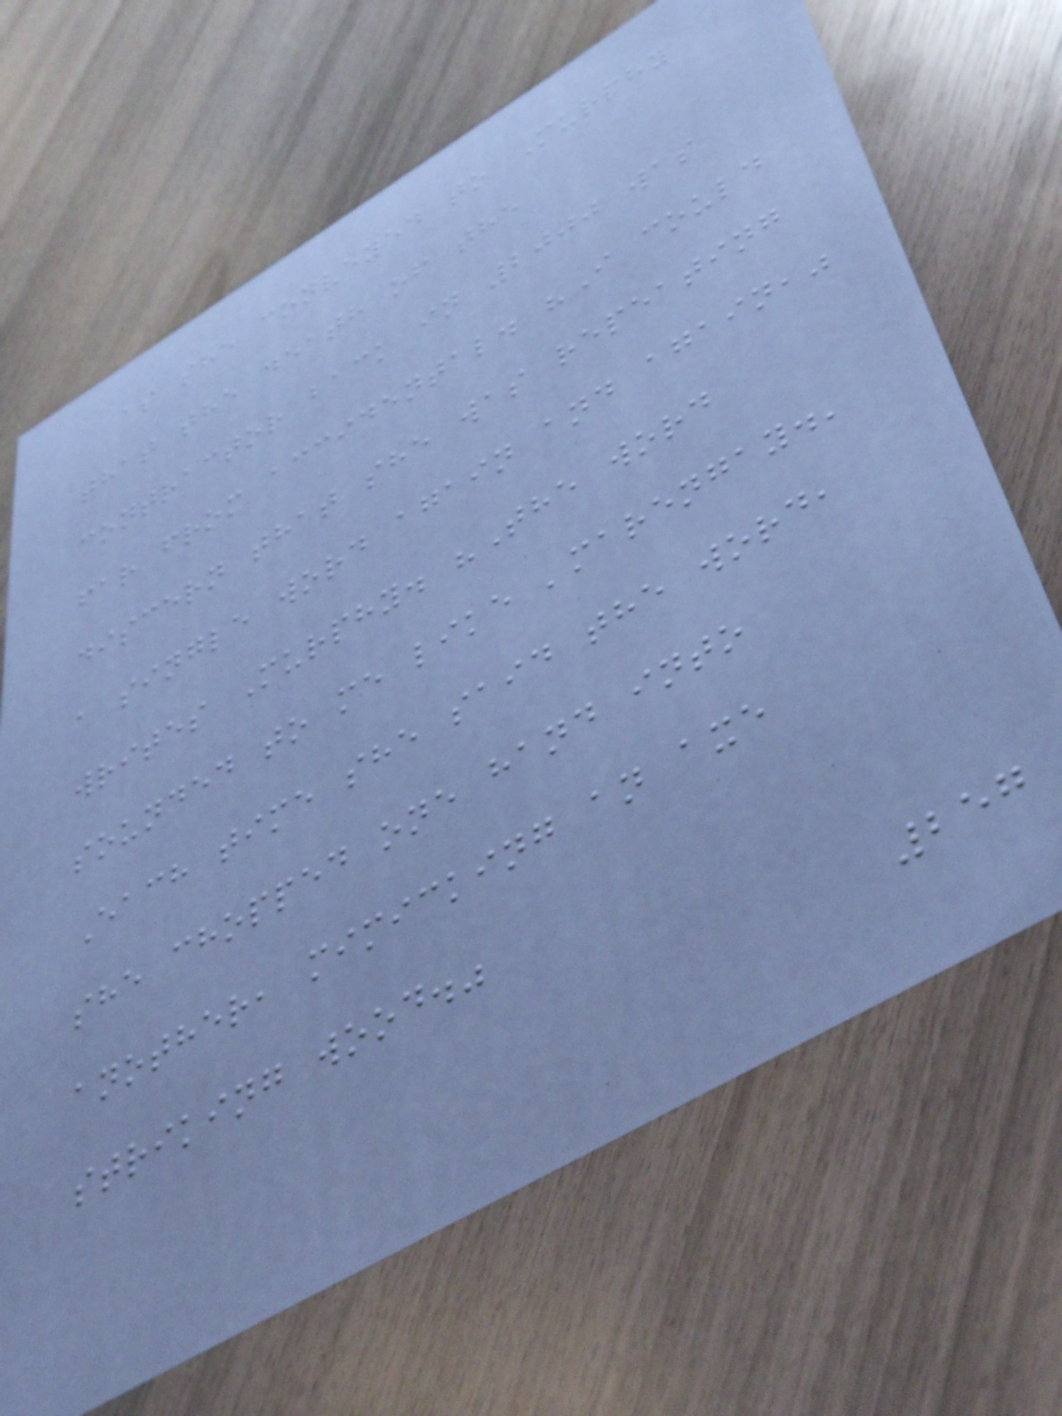as she conveyed to Murphy
that the death of the
contractor back in 2000 was
far from accidental. "I could
discern that she was repeating
a single word again and again,"
writes Murphy. "The word
sounded to me like 'marengay.'
Each time she said the word,
she chopped one hand into
another, mimicking an axe
striking wood."
257
